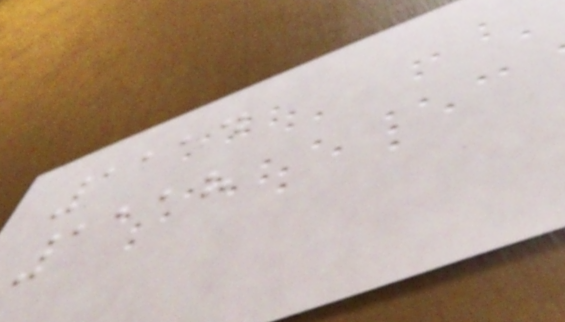1114
1118
